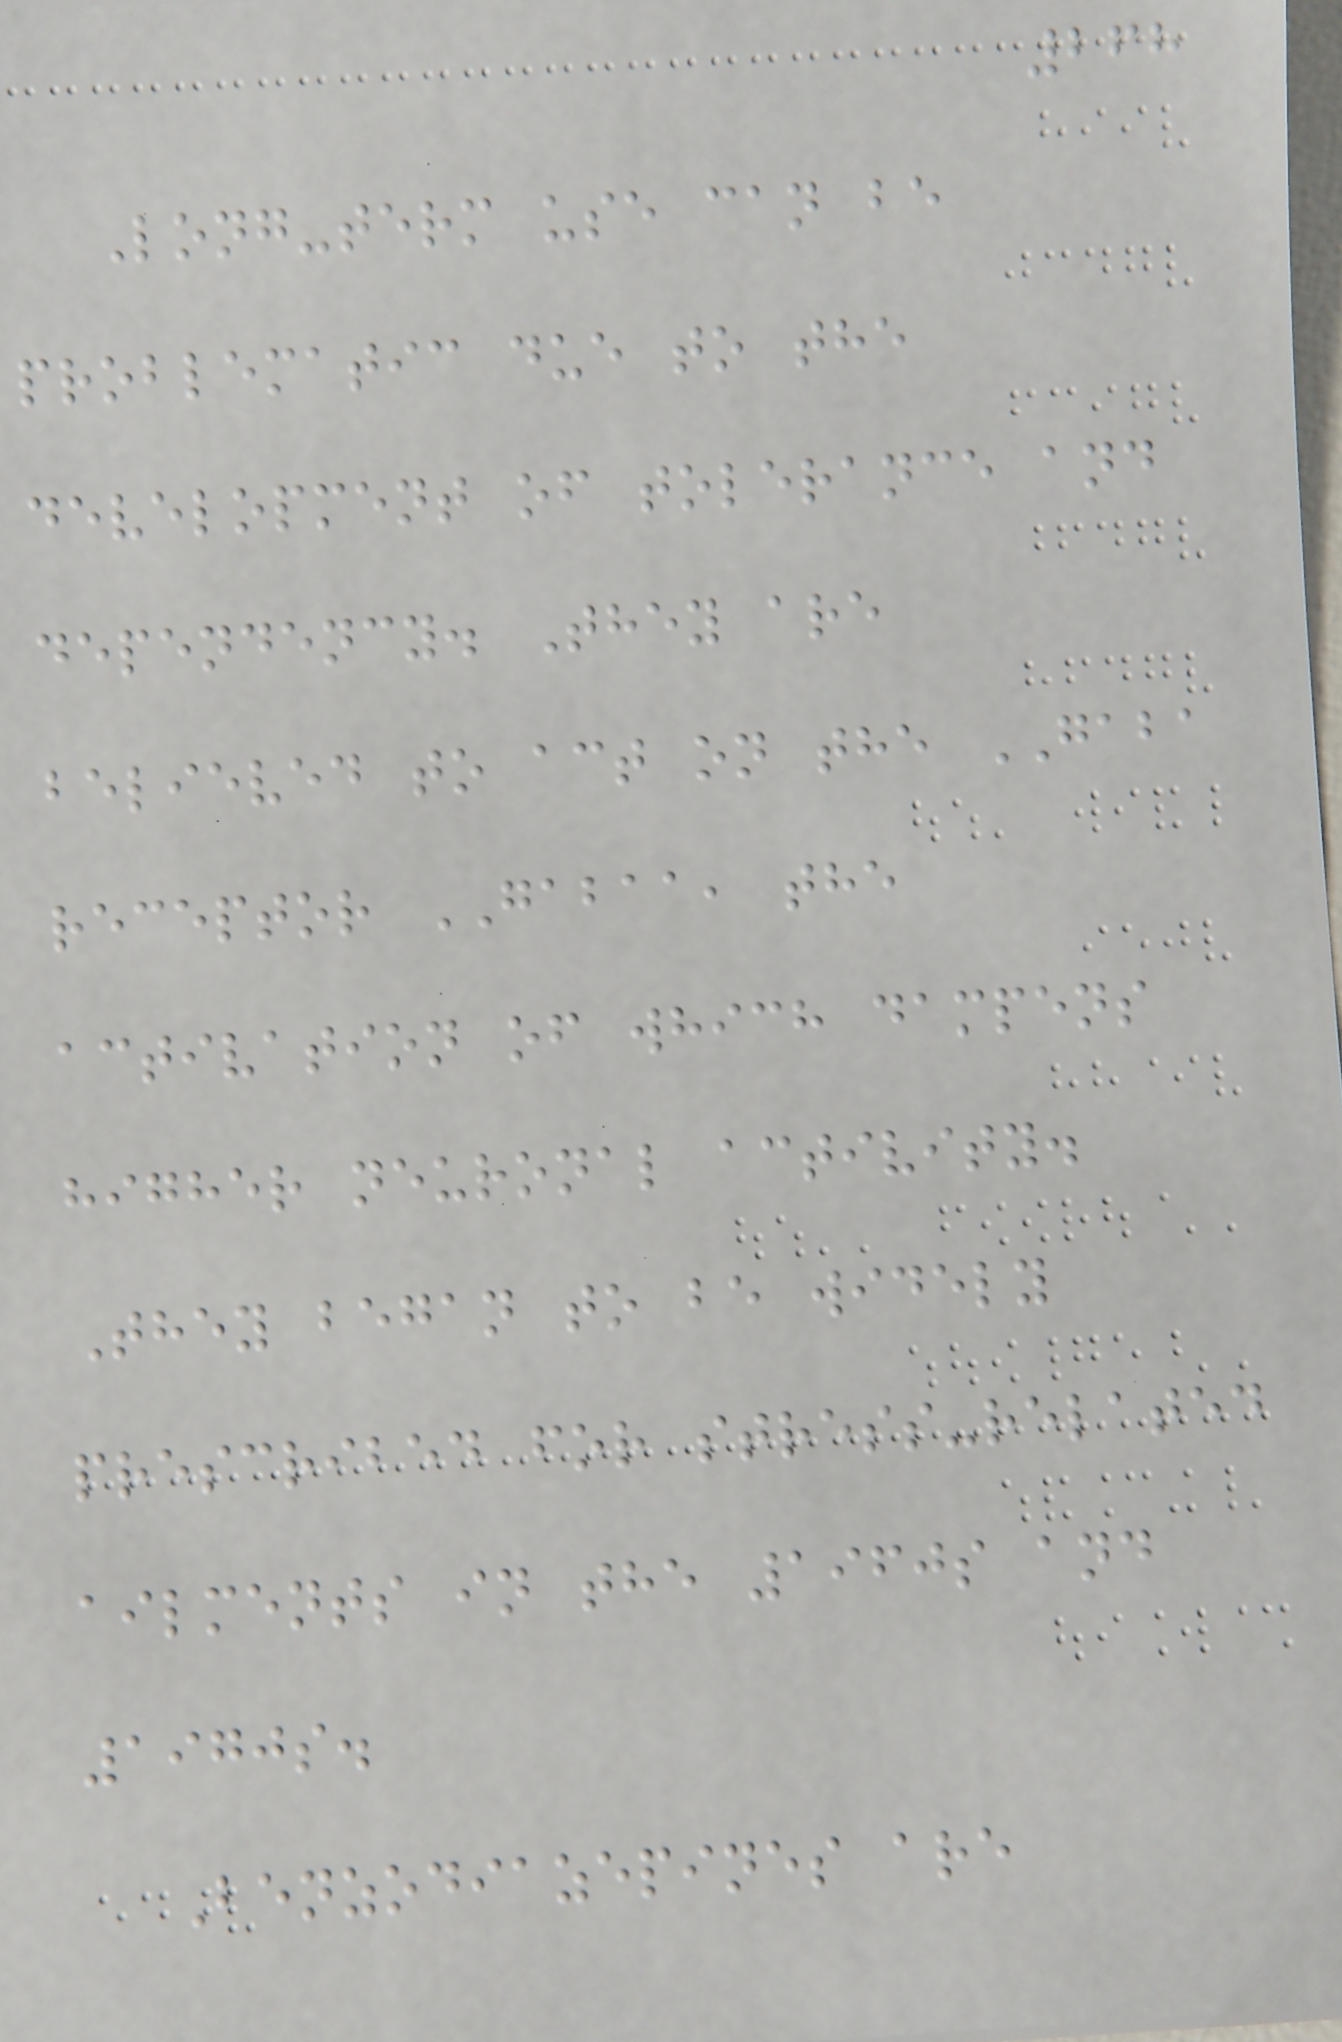268
Long-term use can be
problematic due to the
development of tolerance and
dependency. They are
believed to act on the GABA
receptor GABAA, the
activation of which dampens
higher neuronal activity.
They began to be widely
prescribed for stress-related
ailments in the 1960s and
1970s.
Benzodiazepines are
